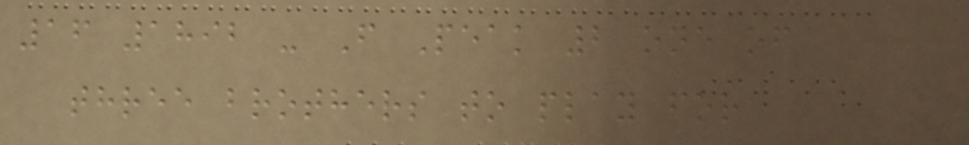16 1892 - F Peak 2 one of
three brothers to play for
